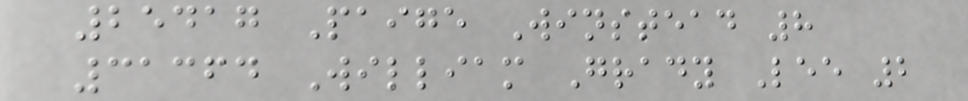25417 Paige Winstead 8
31364 William Grady Lee 2
